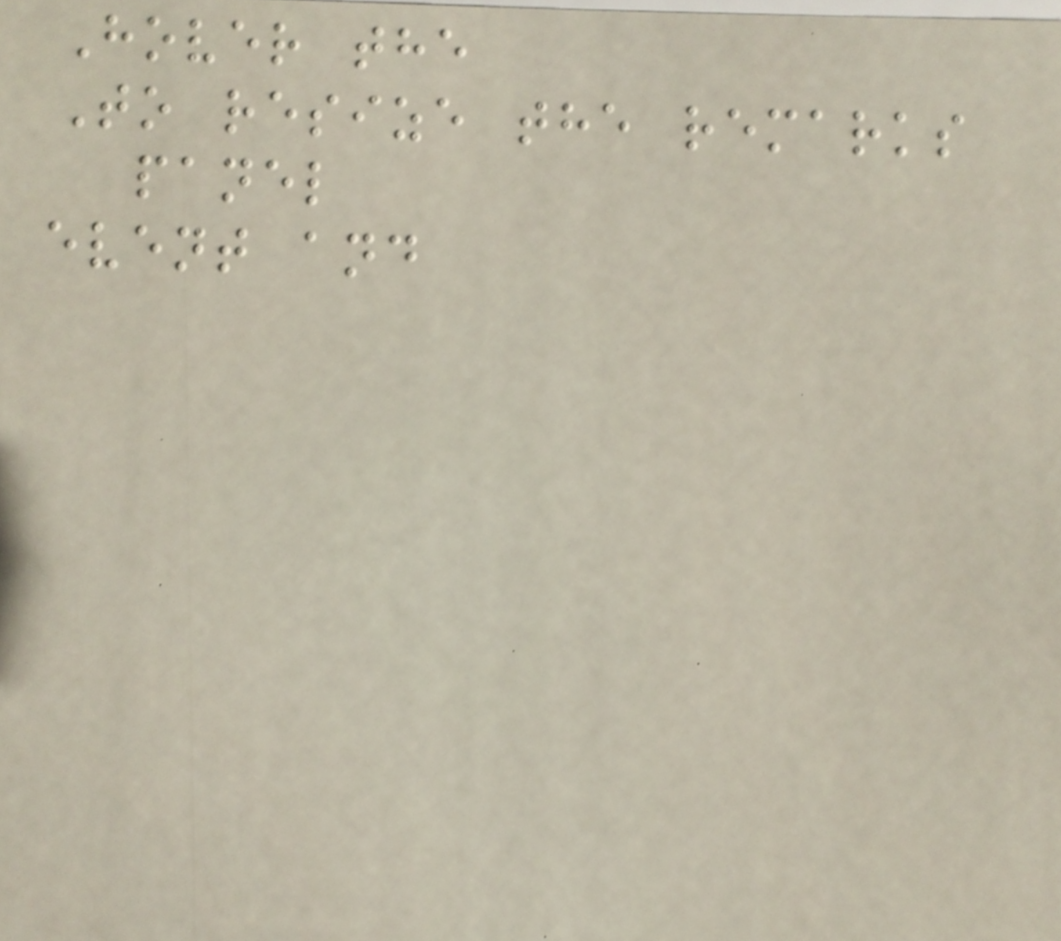Hover the
To resize the remarks
panel
event and
